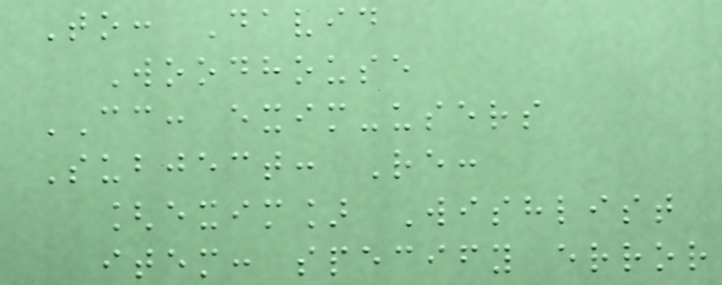To: David
Woodhouse
CC: exim-users
Subject: Re:
[exim] Wishlist
item: specify error
